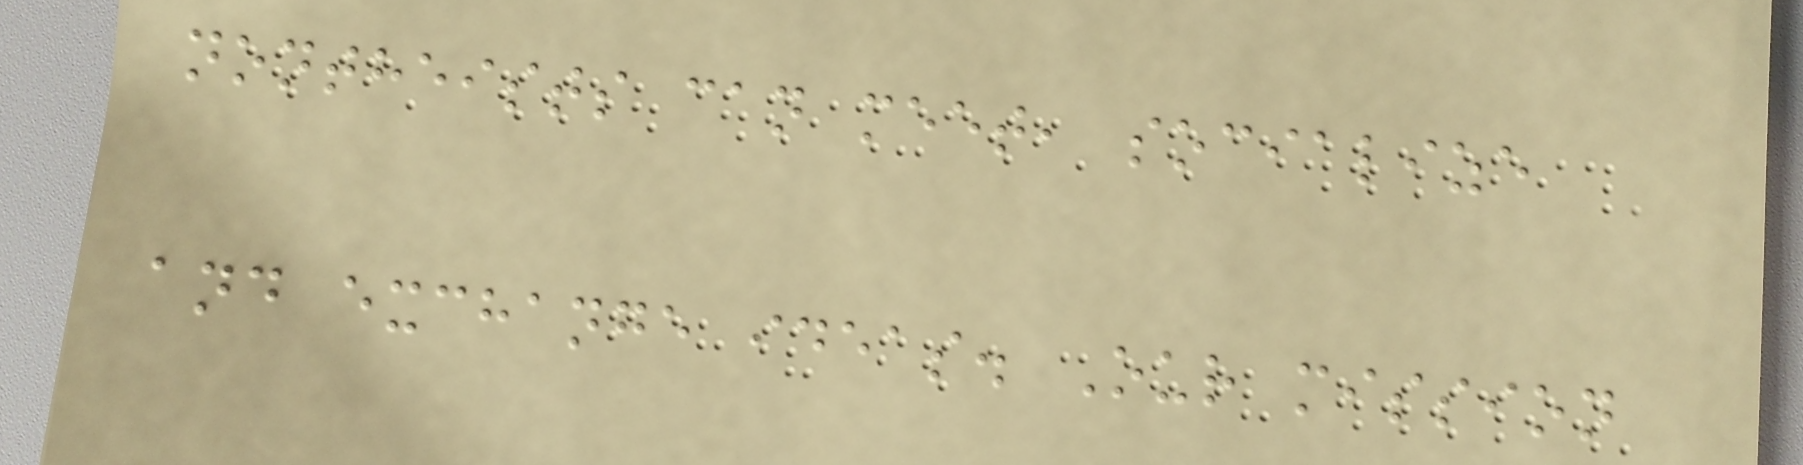nontheists can meet, socialize
and exchange ideas. Our mission
